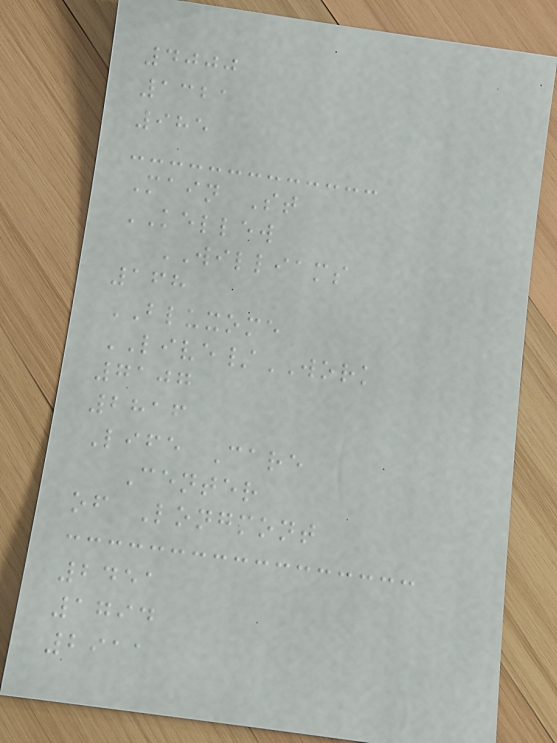4000
1321
985
Main St
KELLEW
WILLIAMS
168
BLUXOME
LIVE/WORK
7107
2816
Life Care
Center
of Longmont
2451
1794
2911
